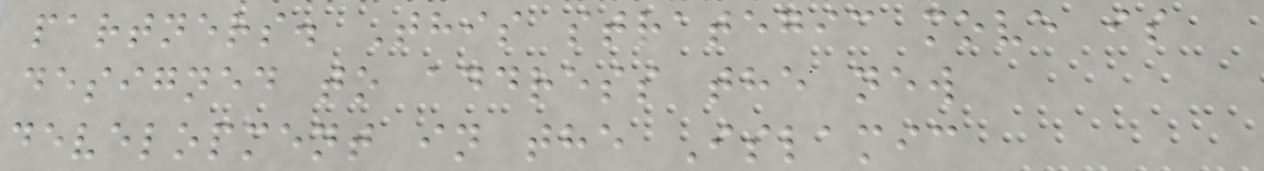partners. This strategic move is
designed to address the new
development in the Islamic
